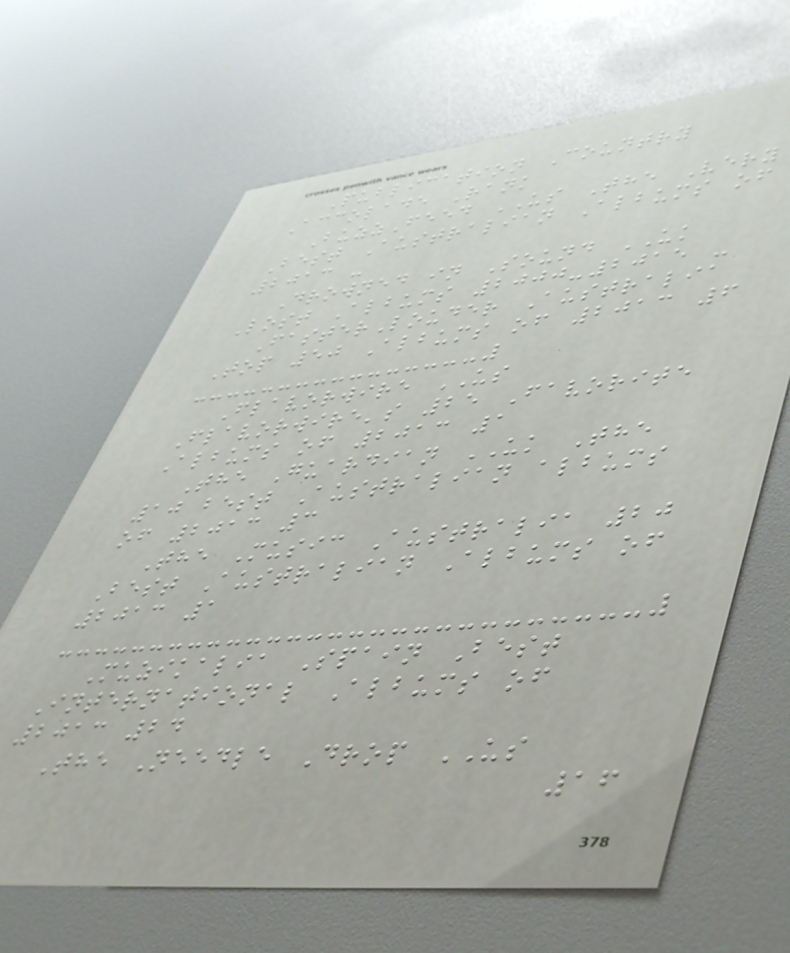Publication Country
Accolade Rank
BuzzFeed US The Very
Best Australian Albums of
2013 -
Drowned in Sound UK
Lost Albums 2000-2015 -
FasterLouder Australia
Top 50 Albums of 2013 6
Flavorwire US
Flavorwire's 25 Favorite
Albums of 2013 1
The Guardian UK The
10 best Australian albums
of 2013 3
The Music Australia 20
Best Australian Albums of
2013 1
Muzikalia Spain Best
International Albums of
2013 24
The Needle Drop US
16
